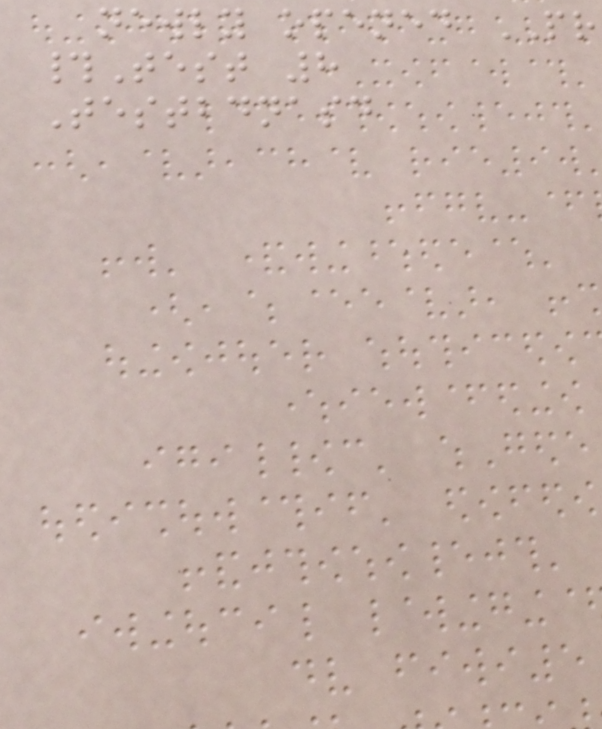newly opened PR
#Test 8
Testbdnasd
